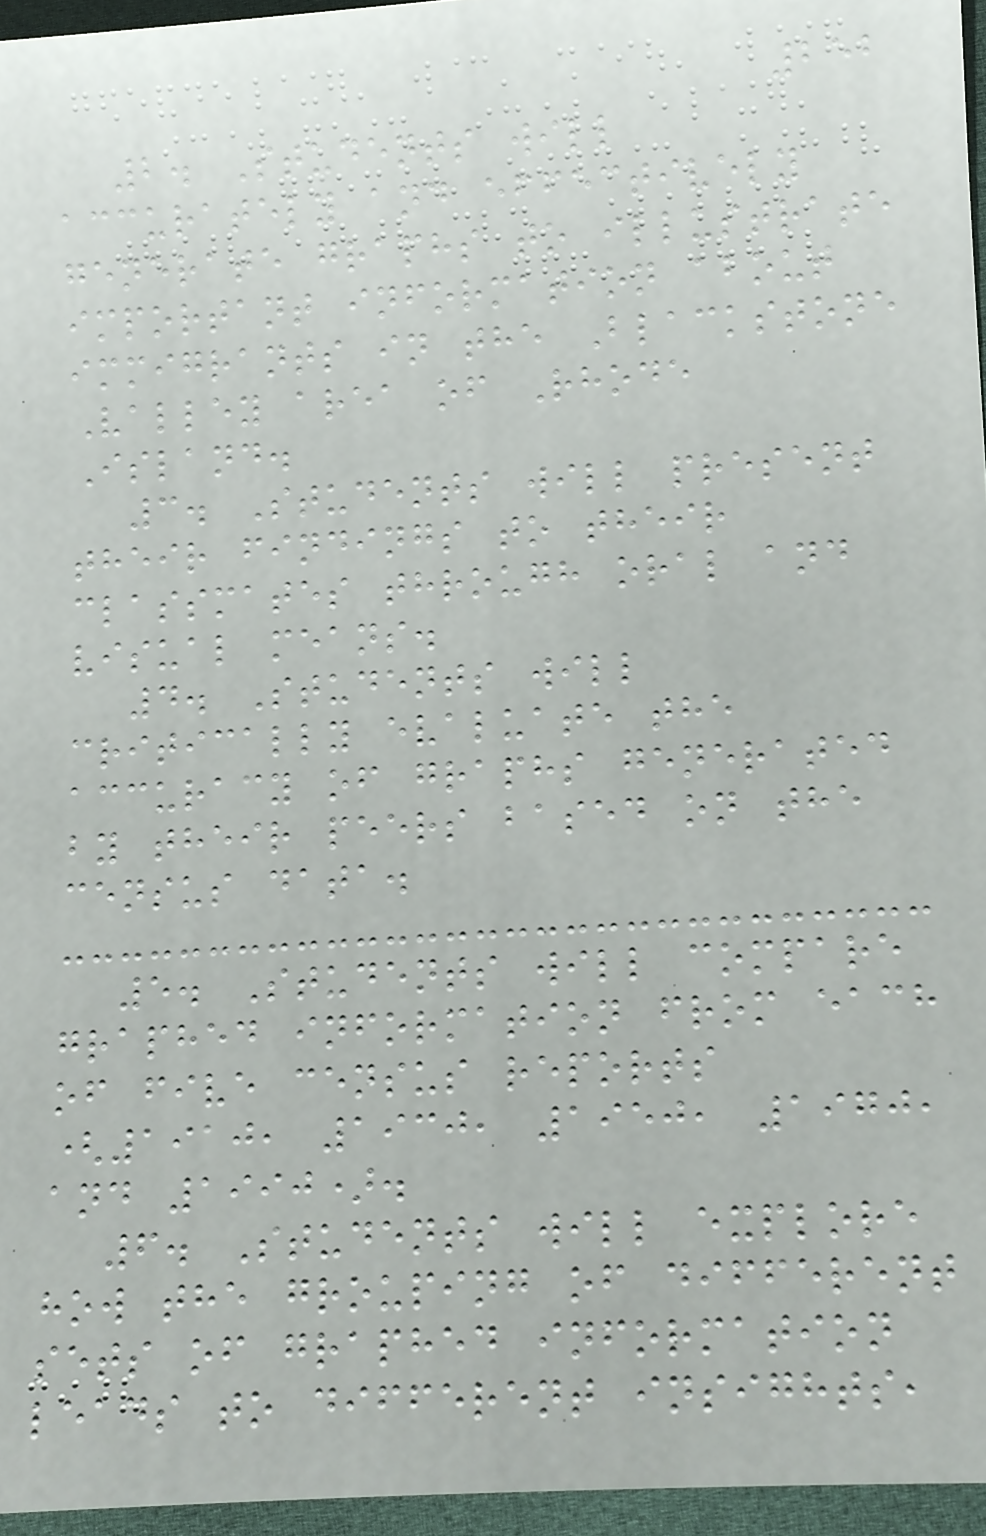252
2. Students will
accurately and effectively
generate graphs to illustrate
important information about
immigrants in the Blackstone
Valley area of Rhode
Island.
3. Students will present
their findings to their
classmates through oral and
visual means.
4. Students will
critically evaluate the
accuracy of graphs generated
by their peers based on the
census data.
5. Students will compare
graphed information from each
of five census reports
(1910, 1930, 1950, 1970,
and 1990).
6. Students will explore
how the grouping of different
sets of graphed information
leads to different insights,
